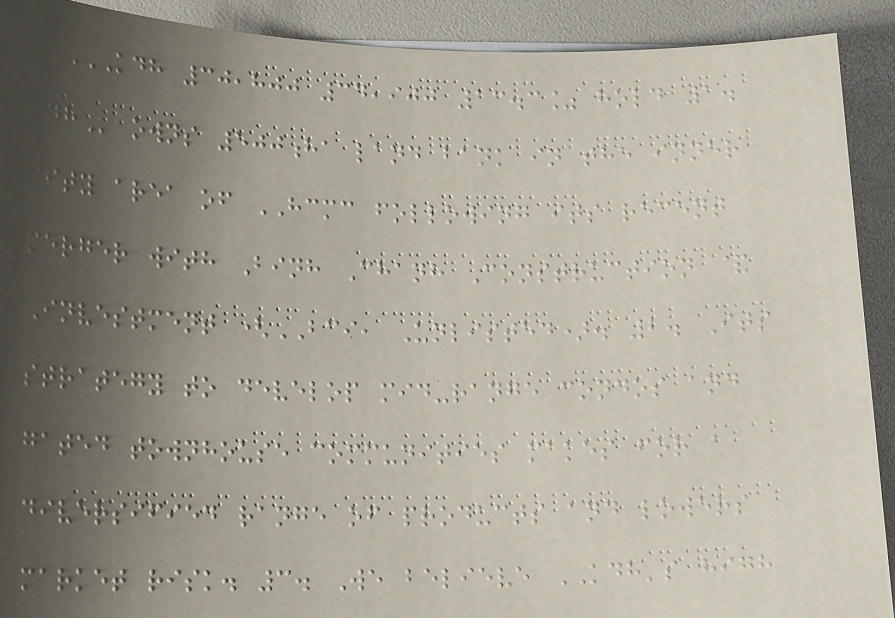KDH 30,800 34,900 13.3% HOLD 1.
KDH owns 500ha land bank in the inner
city area of HCMC following its recent
merger with Binh Chanh Construction &
Investment (BCI, Unlisted). 2. Its
strategy to develop mid-range condos and
gated townhouse communities makes for a
diversified range of products and lowers
market risk. 3. We believe KDH's high
